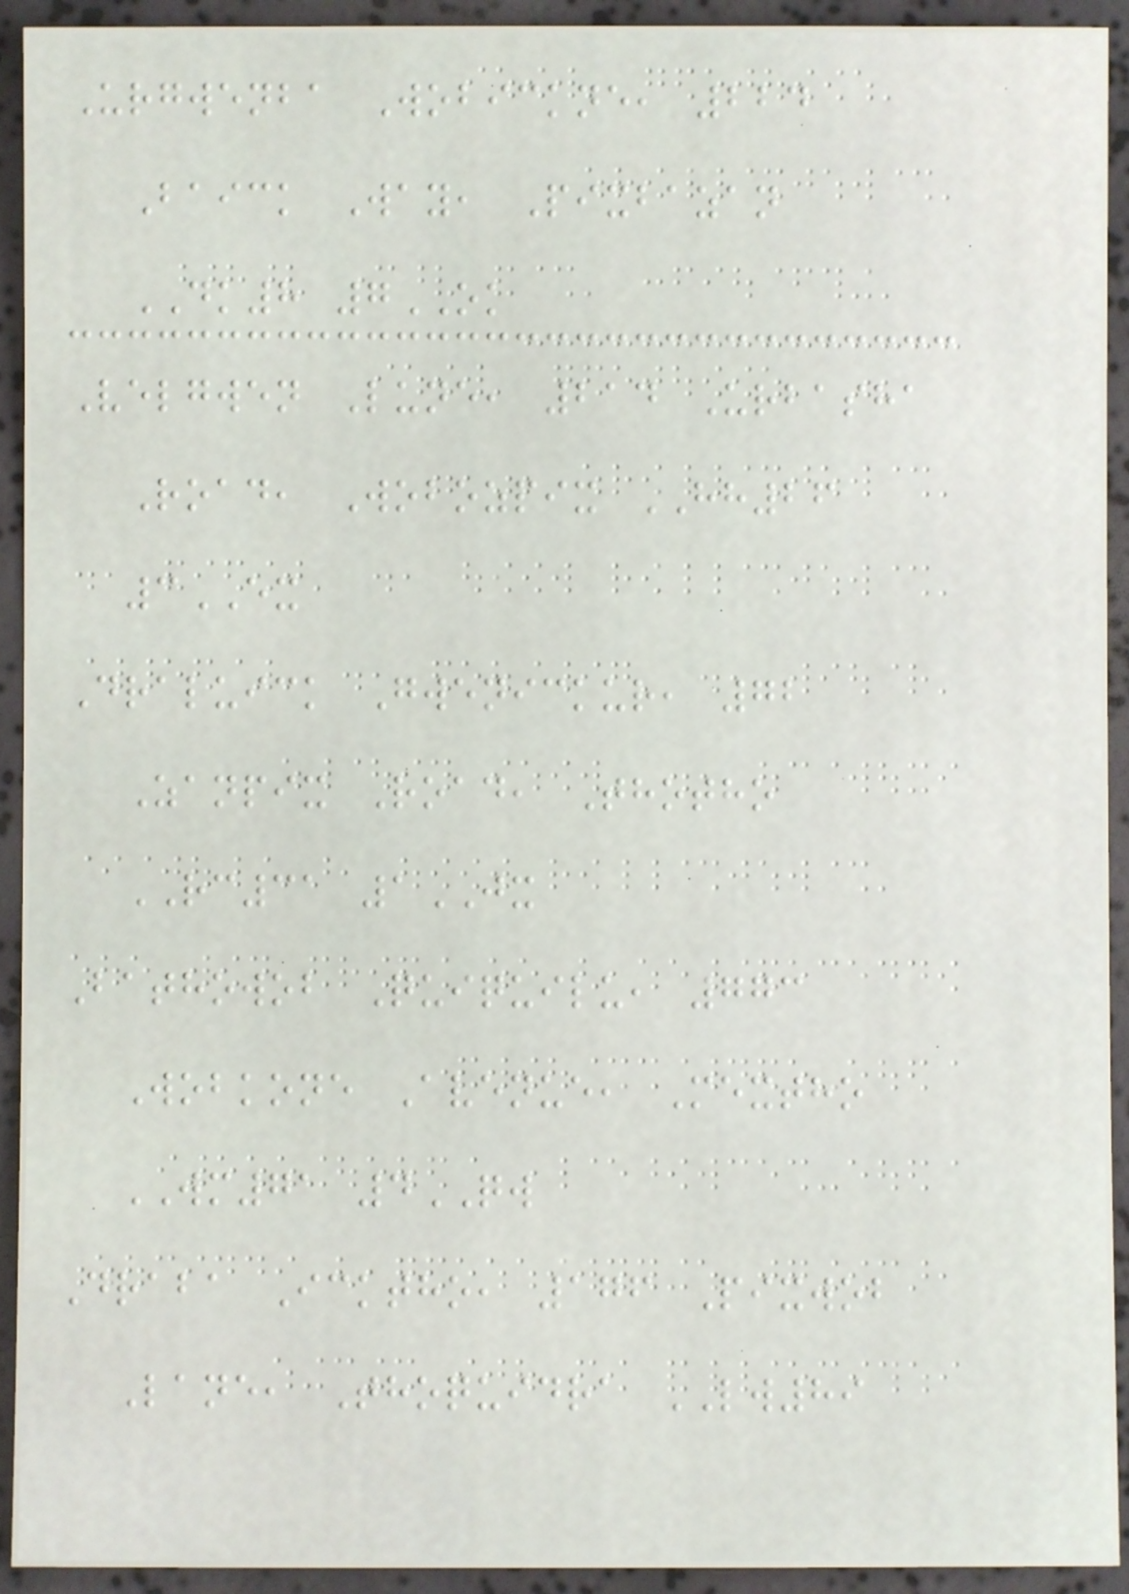Urgwenba Wobickne, 224
Baick Way, Pixbazan
DK8 7OK
Velgwen Lune, 214 Urbasha
Road, Wobozpix HH26
3EX
Draluick Gwenickur, 72
Zanpix Road, Thotho
RC31 1JX
Bathowob Quiquilu, 773
Wobkone Avenue, Mextho
WM71 4QW
Draba Icktho, 176 Pixwob
Lane, Thoquidra LW89
